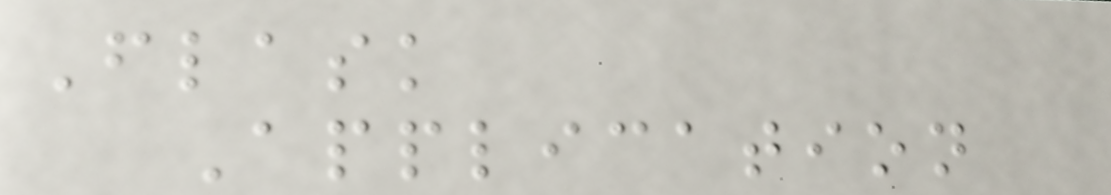Flask
Application
